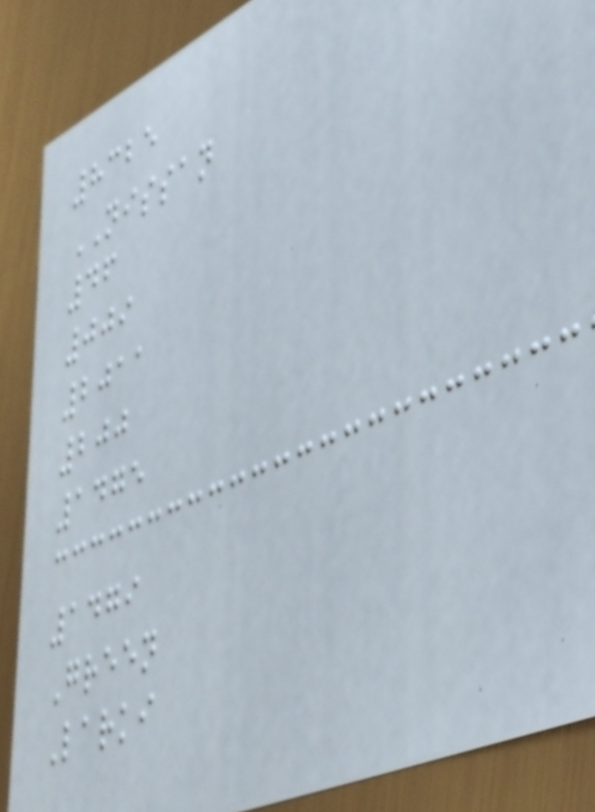8325
NISSAN
46
009
2011
200
1475
1479
Green
Larki
